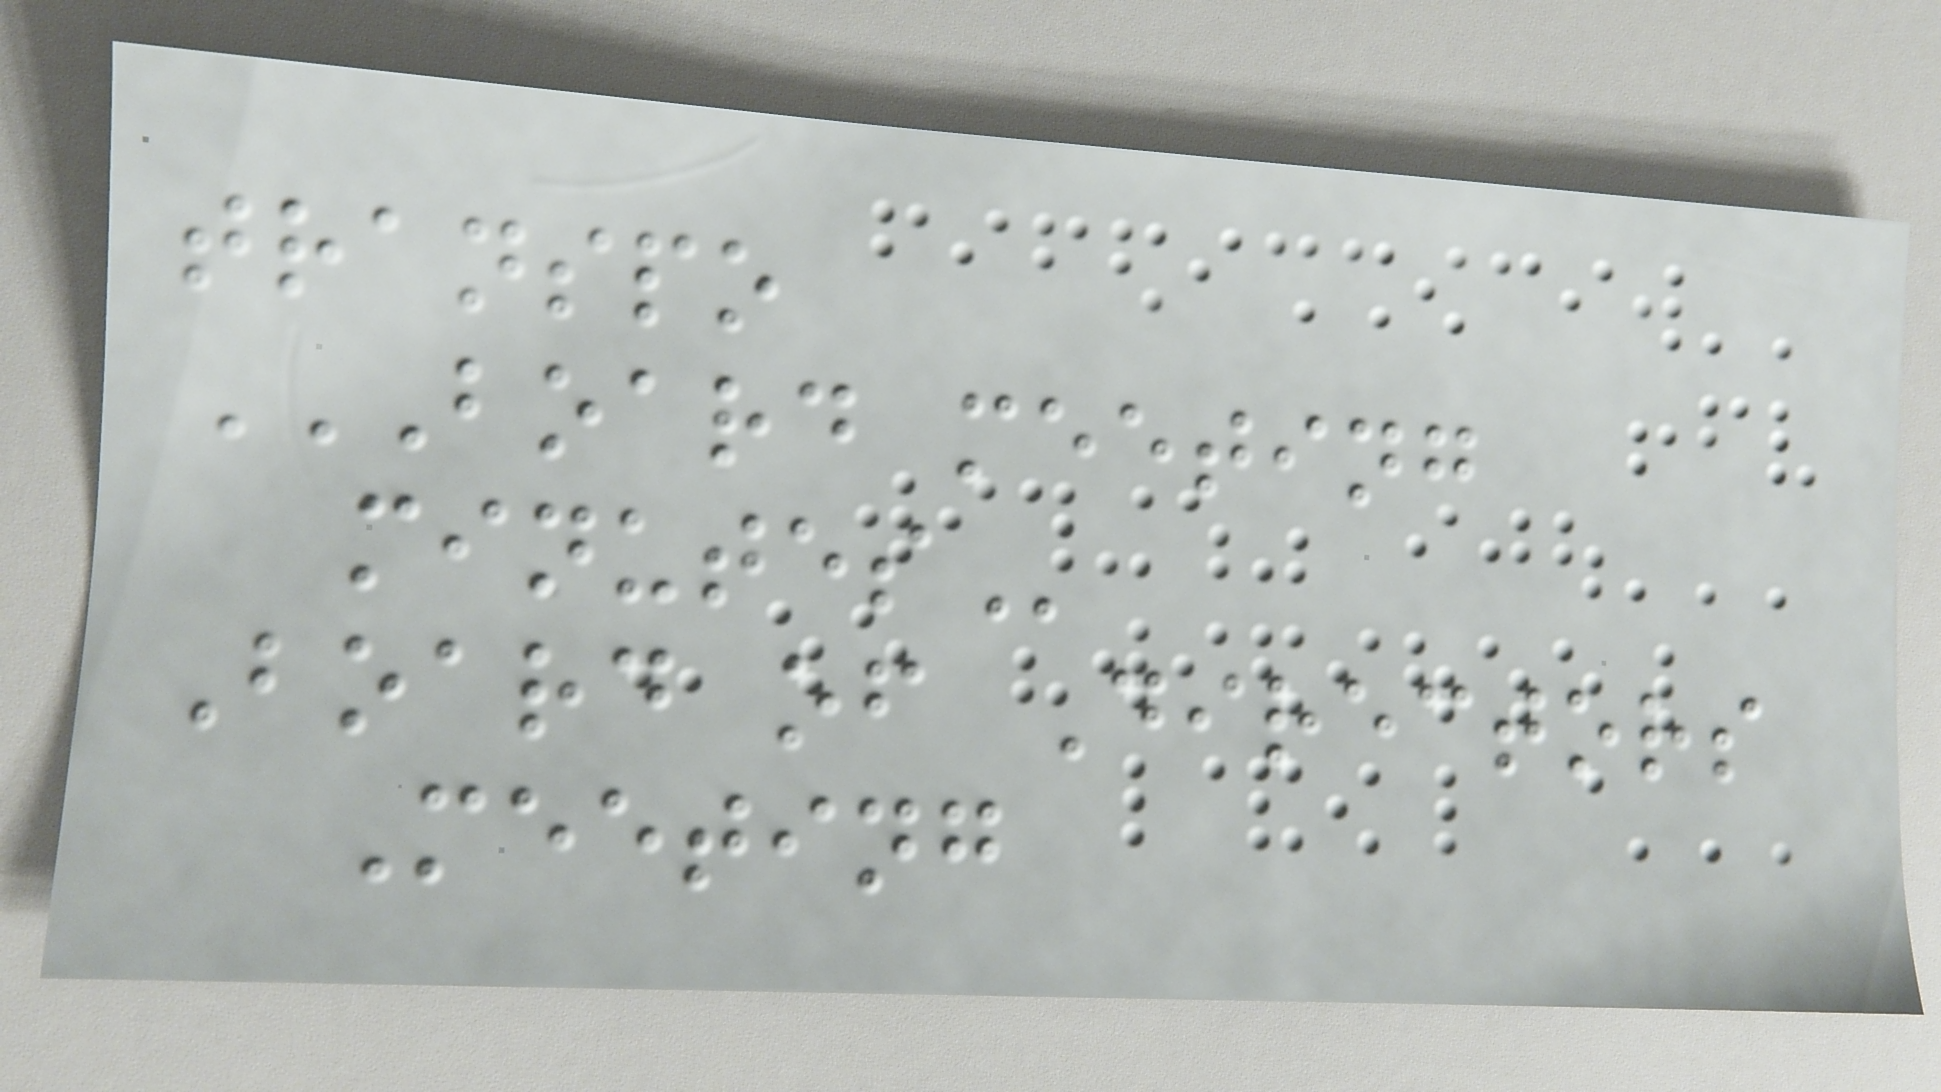transpo
BOARD MEETING
MINUTES
Board of Directors
Meeting
